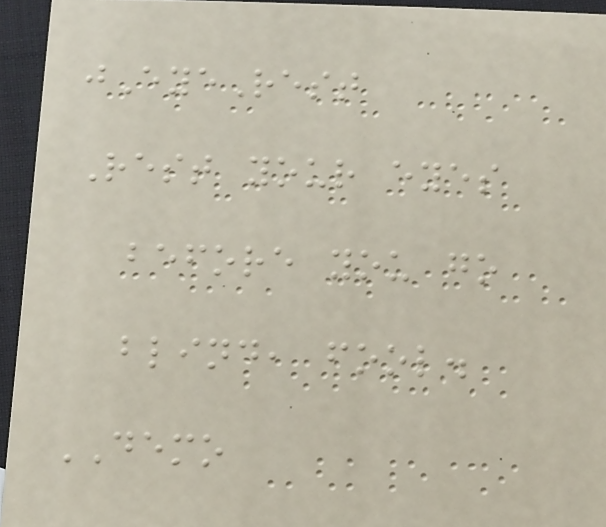jEyeRest
Rest your eyes
before you go
blind, fool.
DEMO
